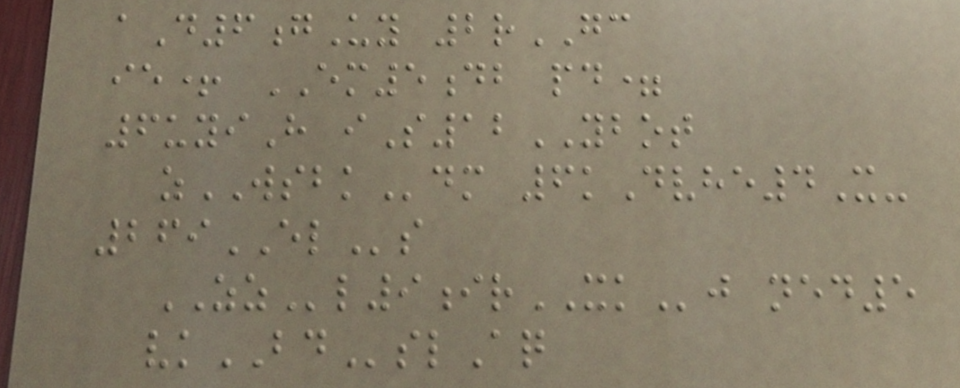aD6gUy 2rGC
ie+ EM5db pd=
6uyiH iS12YBOT
zWSBKdm 6kDvhe4X-
269ELs
ZZl9irXKj ned5
vkBDslAq
